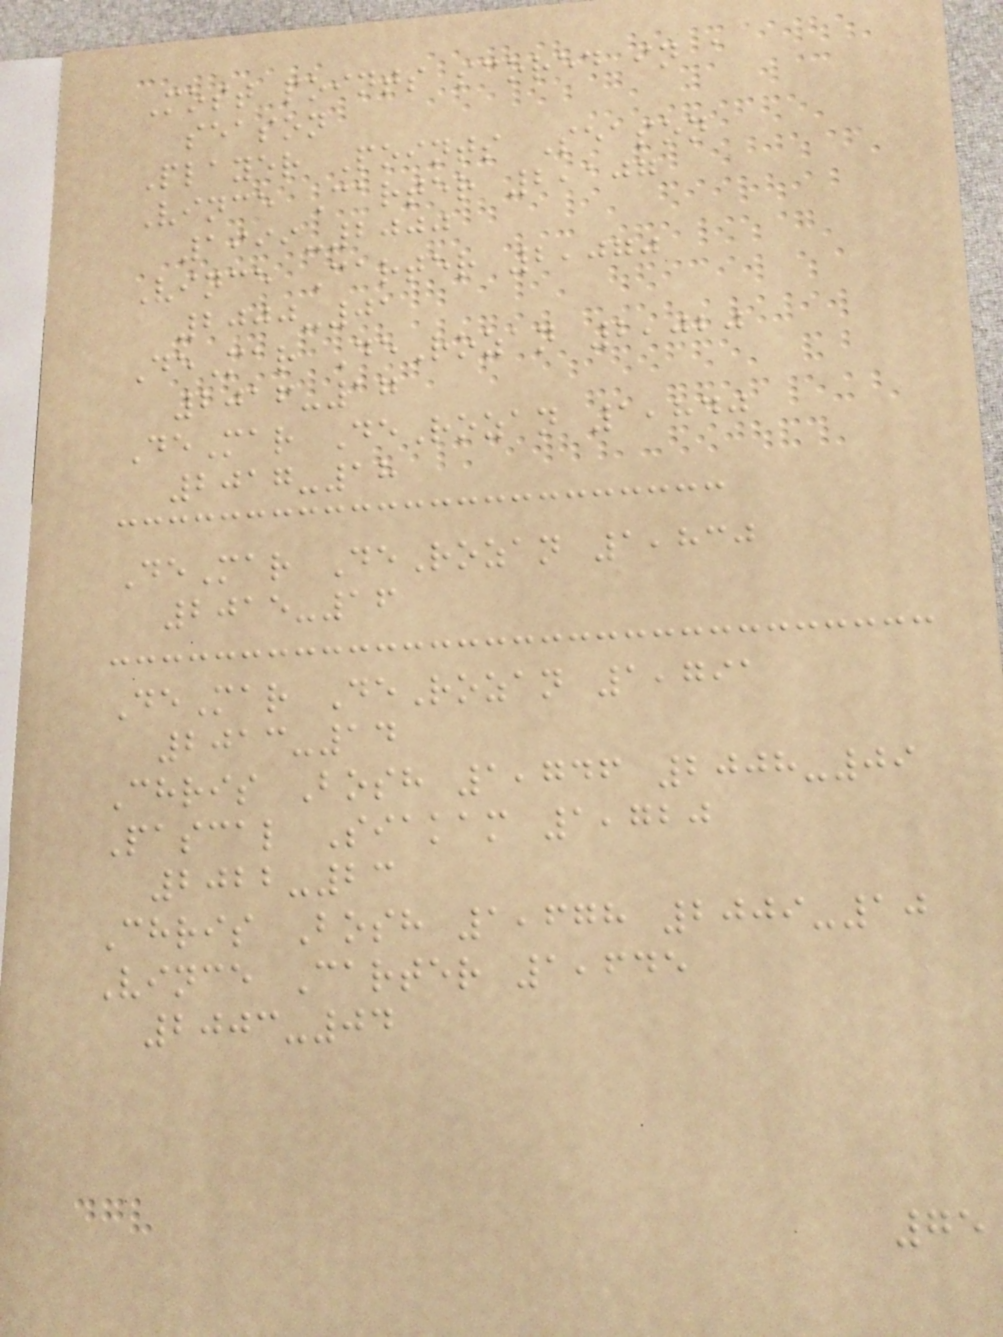Most points scored in a
season
Player Points Season
Vince Carter 2,107
1999-2000
Vince Carter 2,070
2000-01
DeMar DeRozan 2,020
2016-17
DeMar DeRozan 1,840
2017-18
DeMar DeRozan 1,830
2015-16
DeMar DeRozan 1,791
2013-14
Chris Bosh 1,746 2008-09
Pascal Siakam 1,720
2022-23
Chris Bosh 1,678 2009-10
Vince Carter 1,645
2003-04
75
